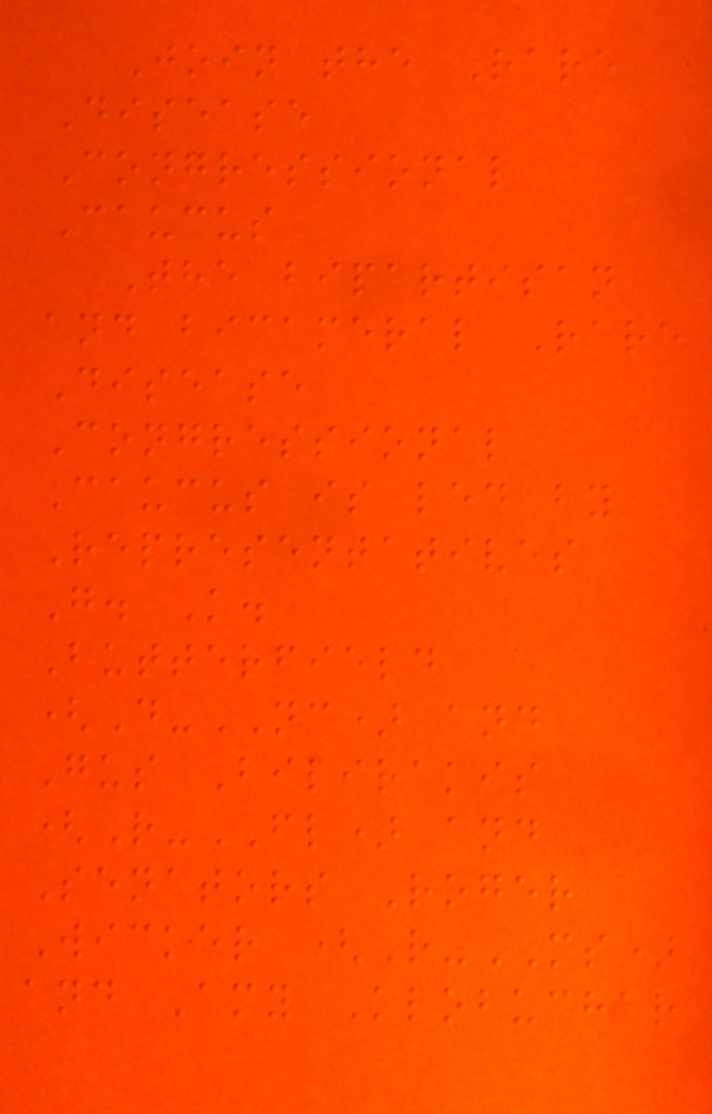Join the Rare
Disease
Congressional
Caucus
The bipartisan
and bicameral Rare
Disease
Congressional
Caucus is led by
Representatives
G. K.
Butterfield
(D-NC) and
Gus Bilirakis
(R-FL) and
Senators Roger
Wicker (R-MS)
and Amy Klobuchar
